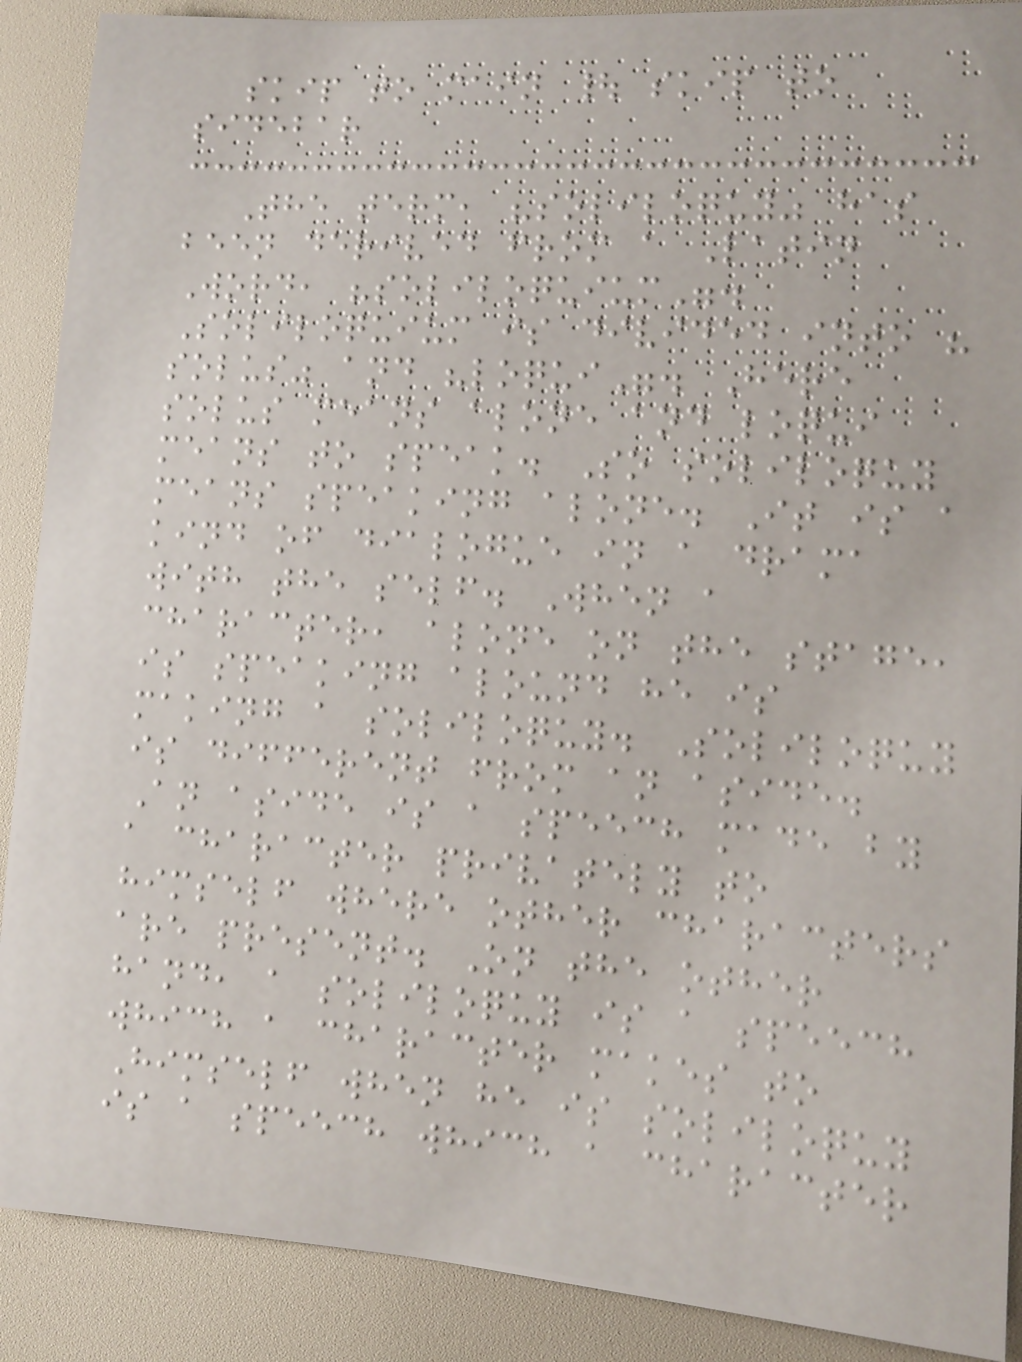skip to main | skip to
sidebar
The term, "soliloquy" has
been derived from a Latin
Word, "soliloquium".
Soliloquium is divided into "
solus" and "loqui". Here
solus means alone and loqui
means to speak. So soliloquy
means speaking alone. It is a
kind of dialogue in a drama
with the self. When a
character, alone on the stage,
is speaking alound he is
making a soliloquy. Soliloquy
is different from an aside.
An aside is a speech made by
a character privately to
himself where other characters
are present. On the other
hand, a soliloquy is a speech
which a character makes to
Himself when he is soliloquy
is a speech which a character
